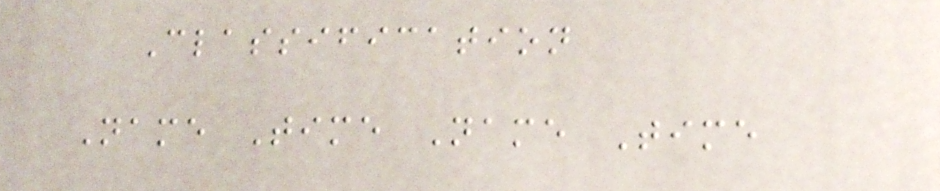Classification
Name Time Name Time
